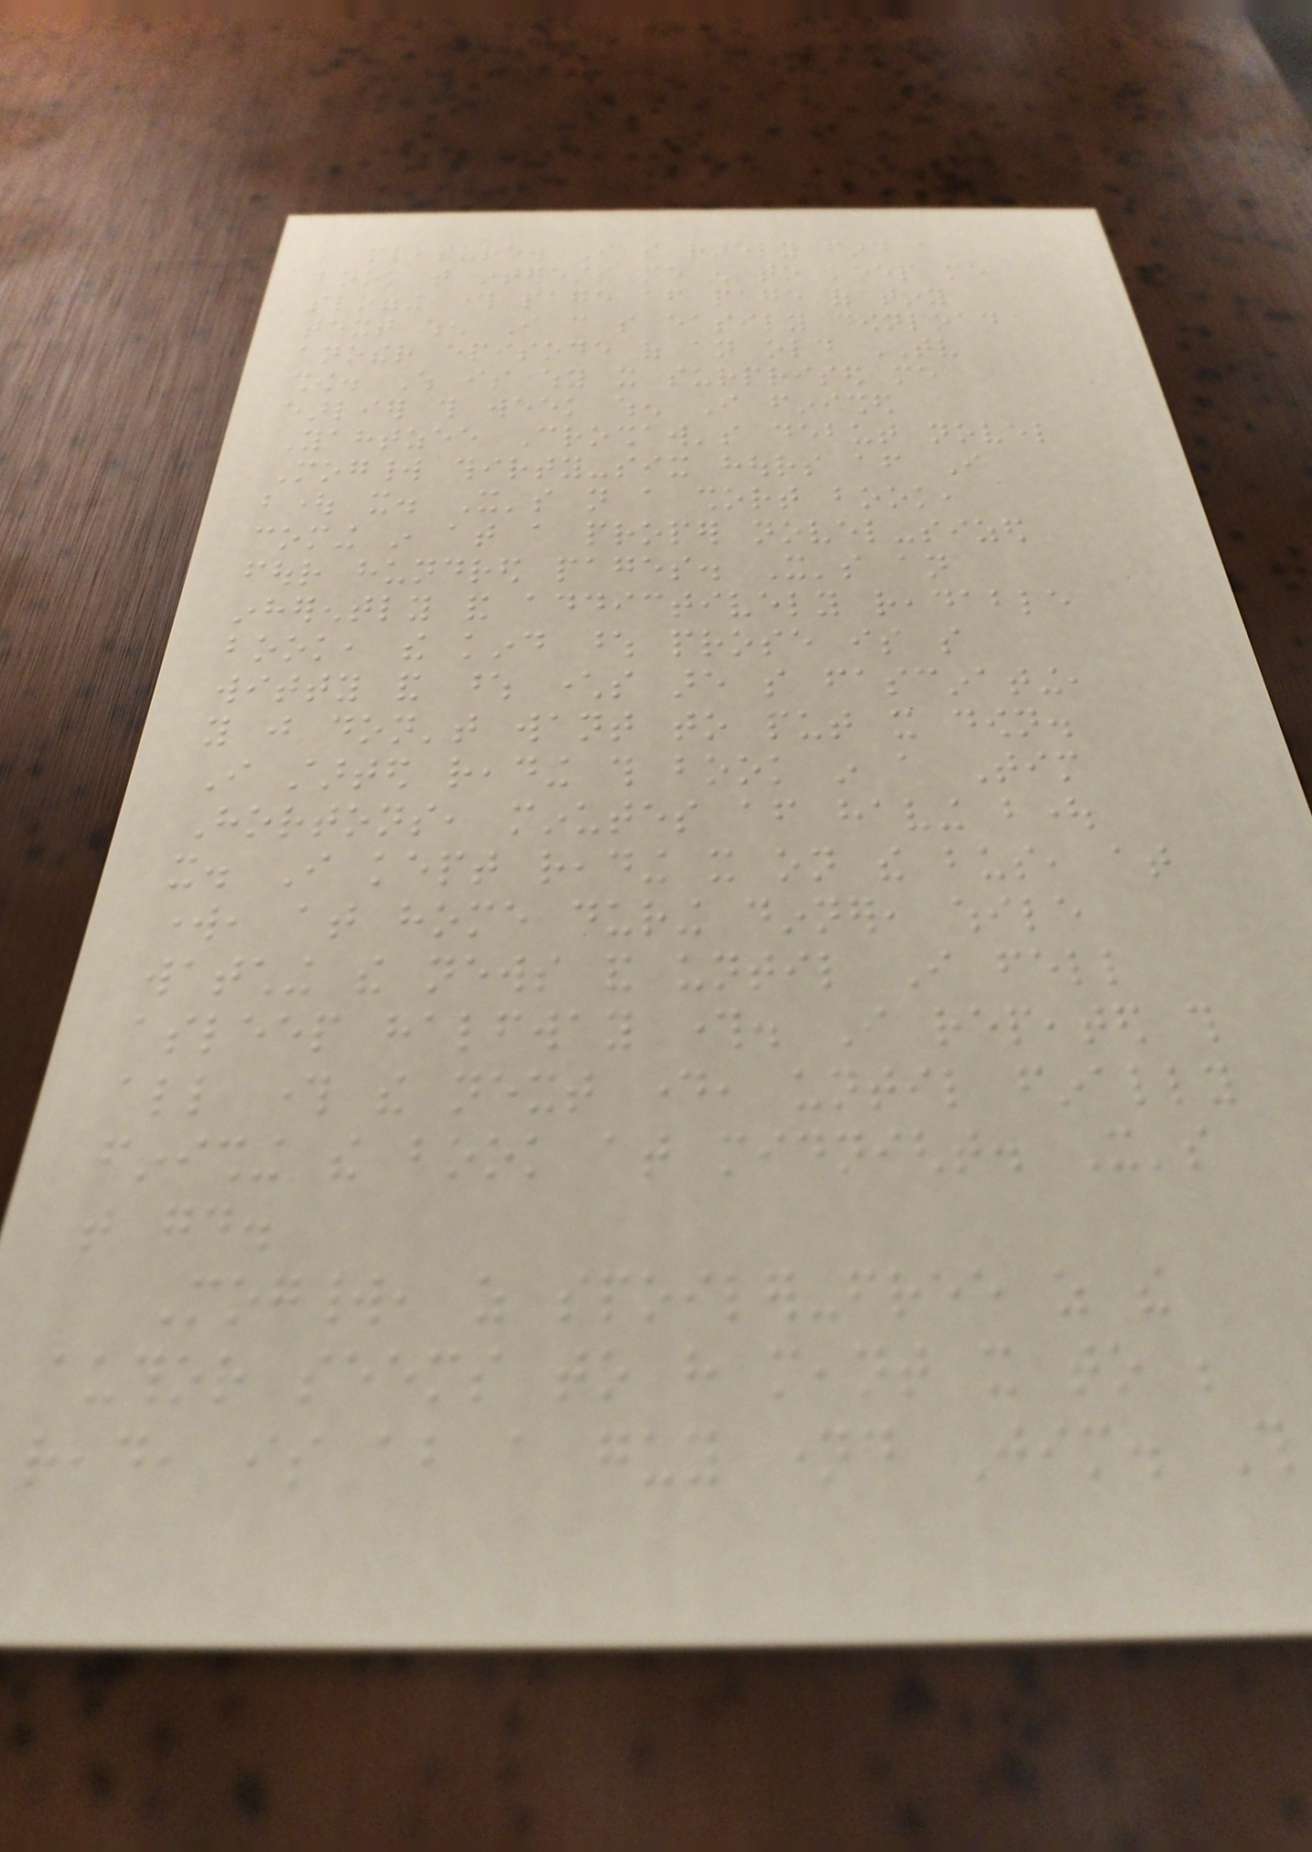pleasure. I so rarely find a
book that interests me enough to keep me
slogging through page after page of tiny
text when I can so easily download
another episode of an old TV
show. Which is why it surprised me
earlier this week when I finished
Yahtzee Croshaw's debut novel
Mogworld thirty-six hours after I
bought it. It's not a short book,
coming in at a proper novel-sized
four hundred pages. It's an
inherently and addictively readable
book, the kind whose prose is so
witty and whose characters are so fascinating,
you just don't want to put it down.
I started reading this book in a Tim
Hortons, minutes after having bought
it. I kept reading it on the bus, at
work, at home during dinner, while
watching the news and until I fell
asleep halfway through. I repeated this
all through the next day, until finally
finishing the book at midnight. It's
that good.
Mogworld, as spoiler-free as the
author seems to have meant it to be
read, is about a guy named Jim. This
